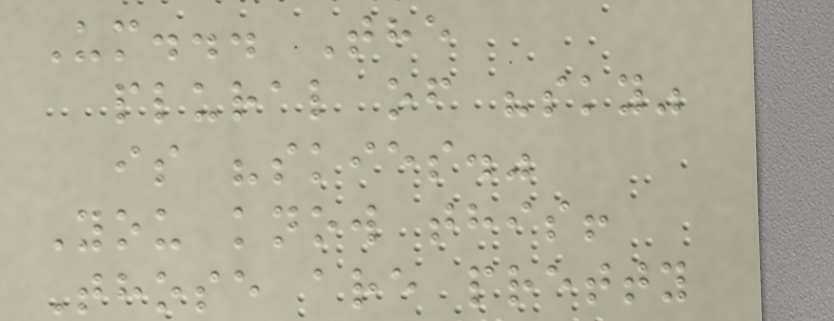Um... The
plural of "sky"
is "skies."
You know this!
Those are pretty
